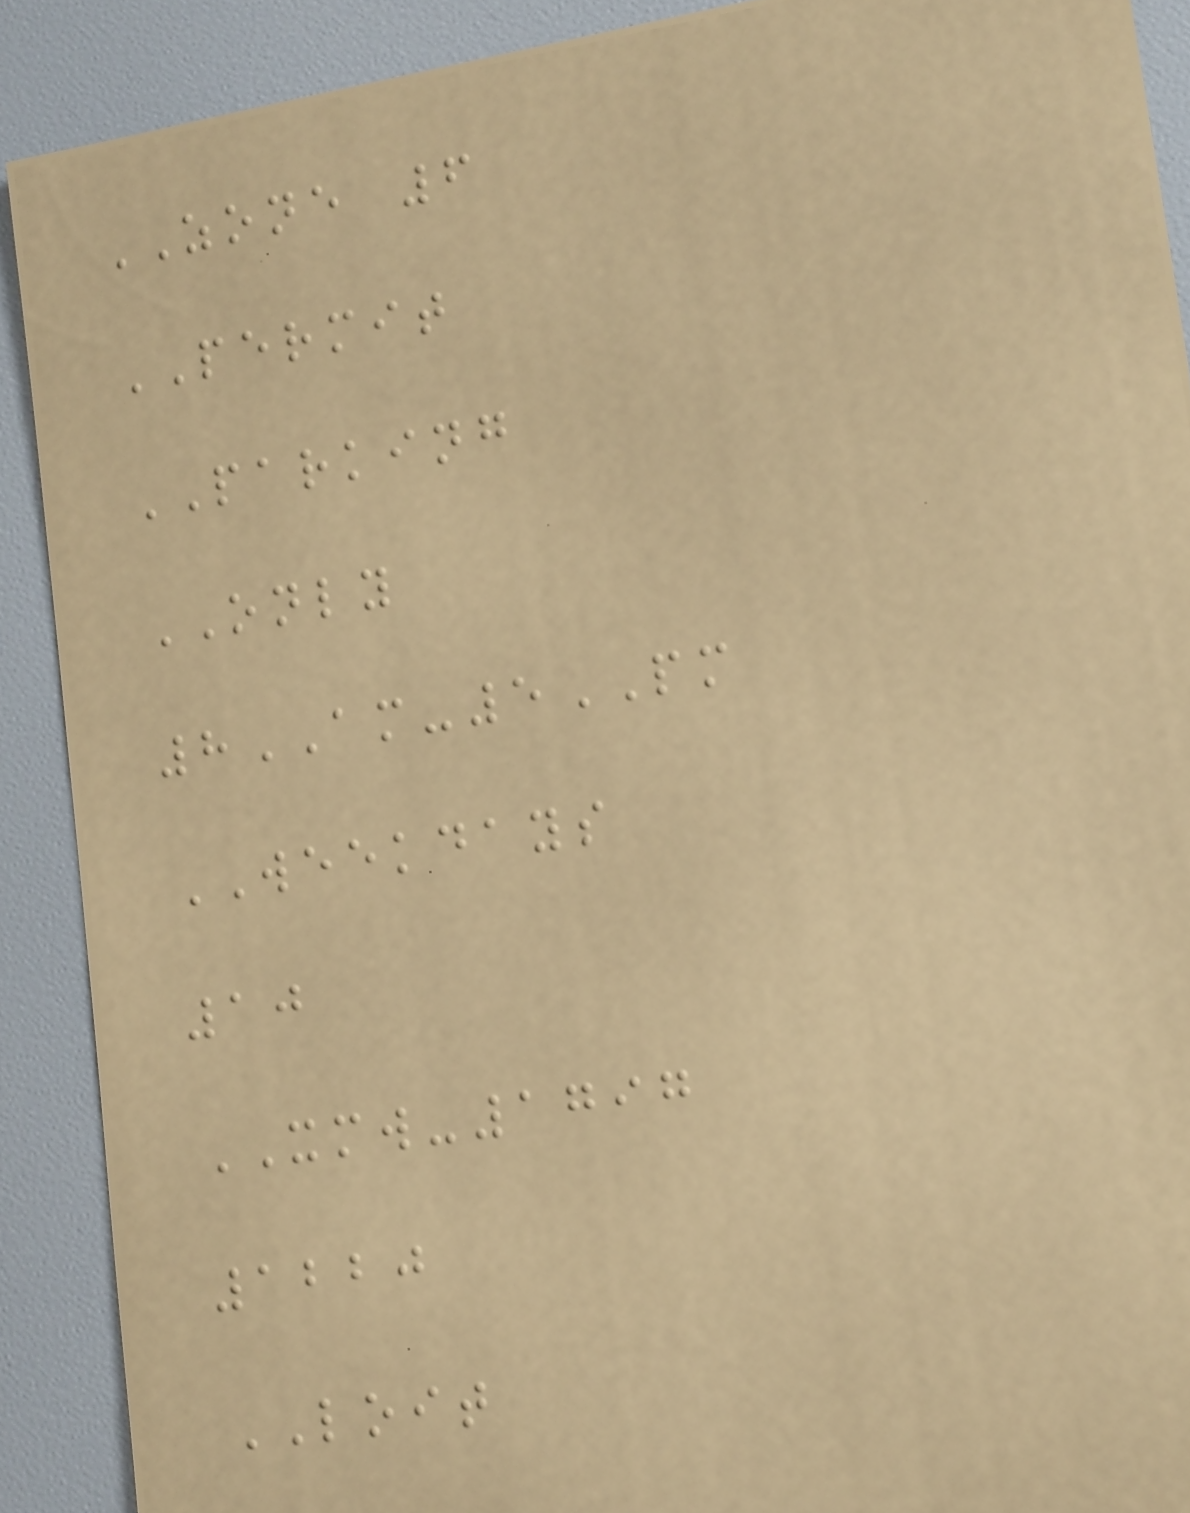ZONE 6
PERMIT
PARKING
ONLY
8AM-5PM
WEEKDAYS
10
XMW-1797
1220
LOIT
